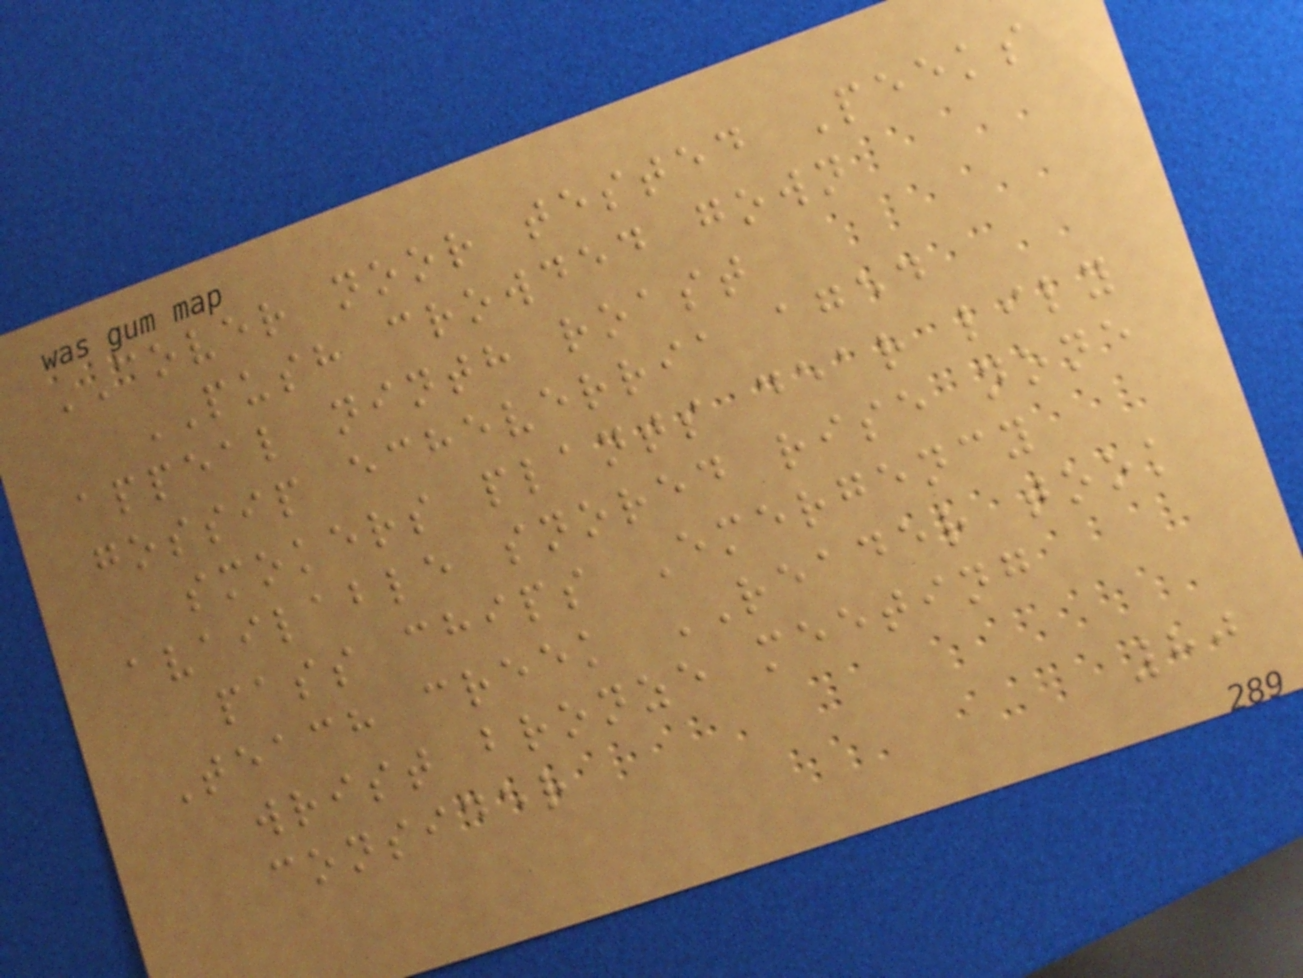COVER noor tested Peeks
PUSH crowded gown
appeal ninth roast
gossip echeverria aged
smokers plants dear lily
available snored rise none
pass chips Emergency
Teach creek READER took
wrist bronze meeting
consider
80
